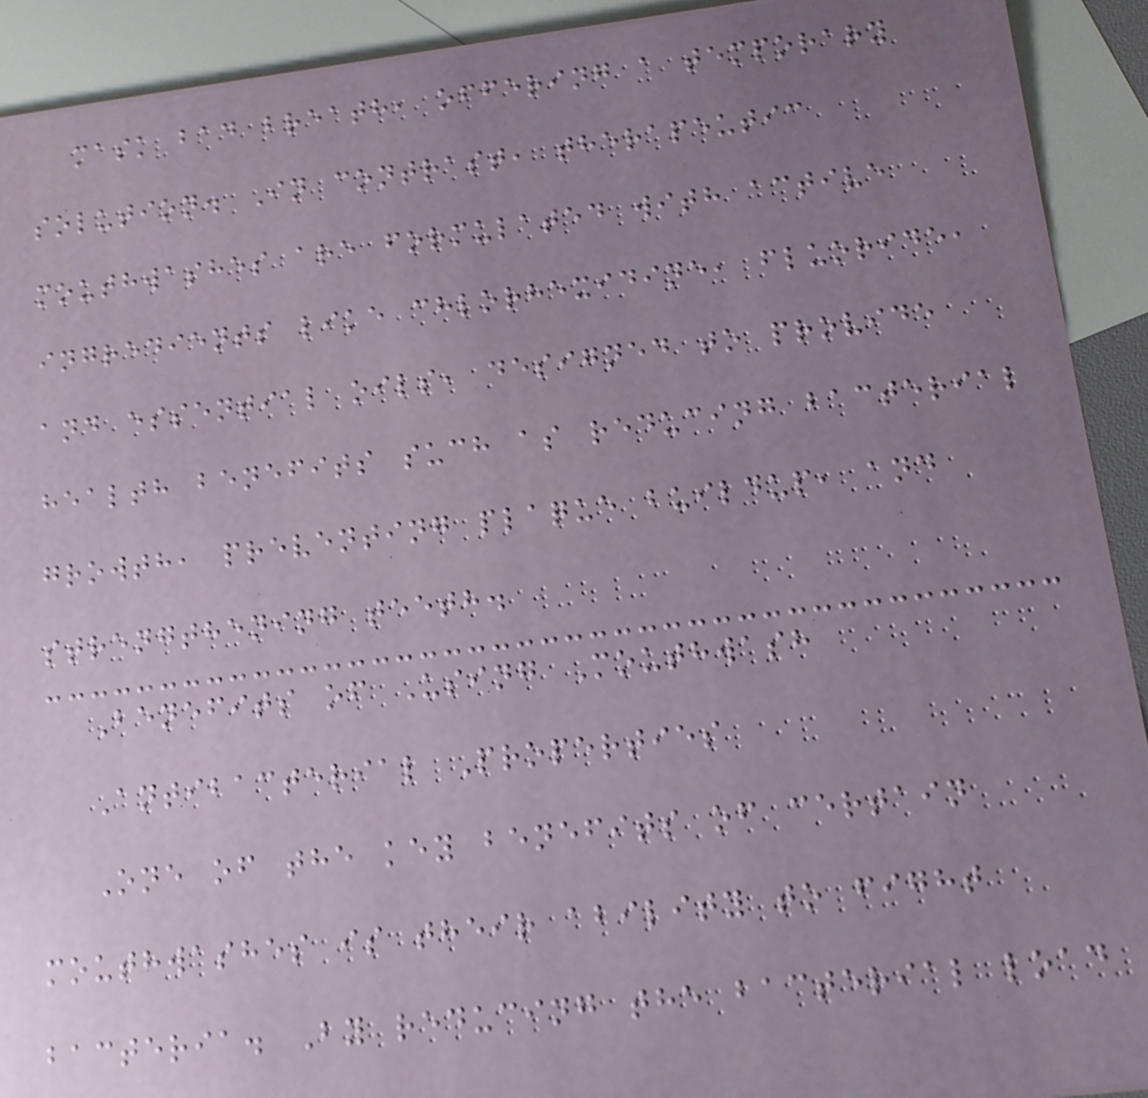mask bad breath, offering a temporary
solution. In contrast, therapeutic
mouthwashes are formulated with active
ingredients like chlorhexidine, fluoride,
and essential oils, designed to provide
health benefits such as reducing bacterial
growth, preventing plaque buildup, and
strengthening teeth.
Benefits of Using Mouthwash
Antibacterial Properties
One of the key benefits of certain
mouthwashes is their ability to fight
bacteria. By reducing the bacterial load
